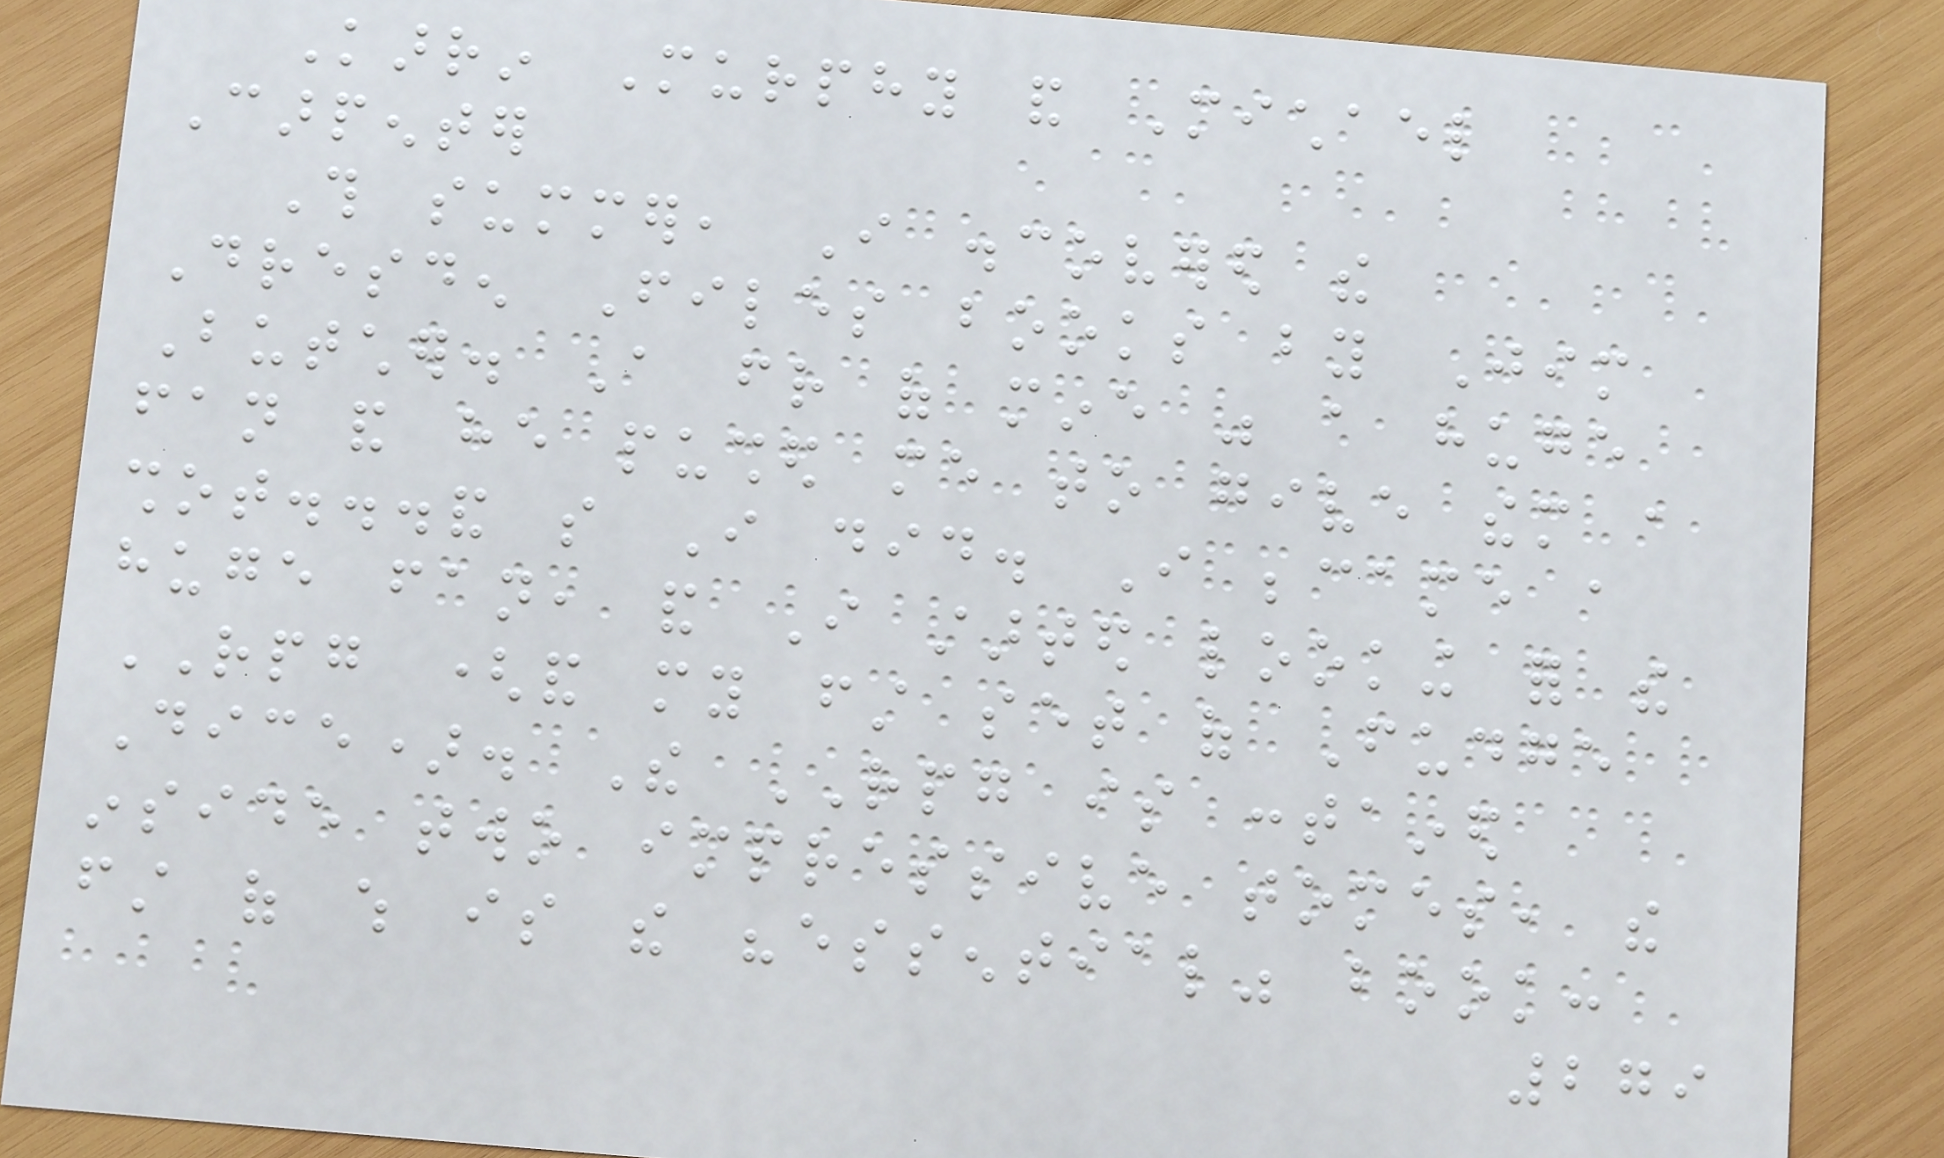Karrin Murphy and Michael
Carpenter
This summer, I discovered the
Dresden Files books by Jim
Butcher. A friend of mine was a huge
fan and he pushed me to give them a
shot...and so I did. I became a
huge fan, and I started looking for the
RPG (and my first set of Fudge
Dice). The RPG is contained
inside two impressive tomes, the
first of which is the "essential" book:
279
